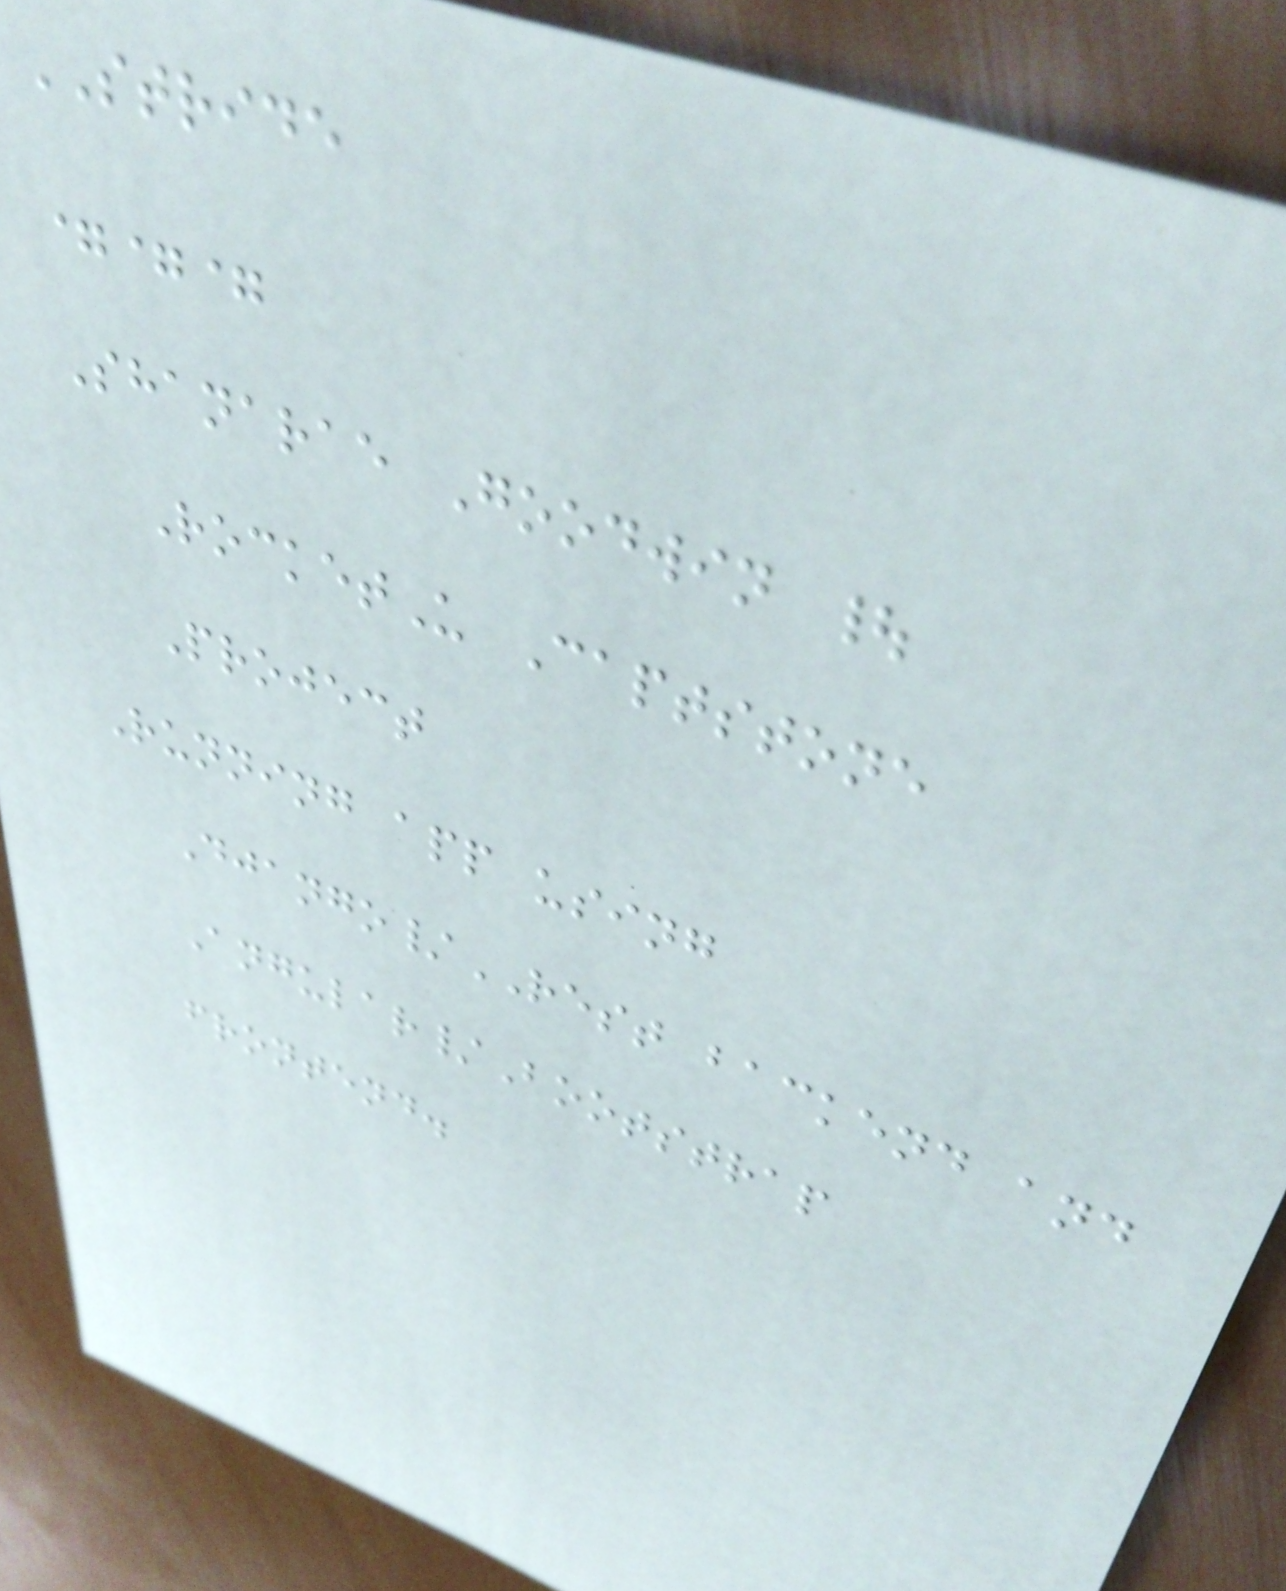STRIDE
===
Shanarae Goodwin |
RocketU Captstone
Project
Running app using
Django/REST backend and
Angular/Bootstrap
frontend.
